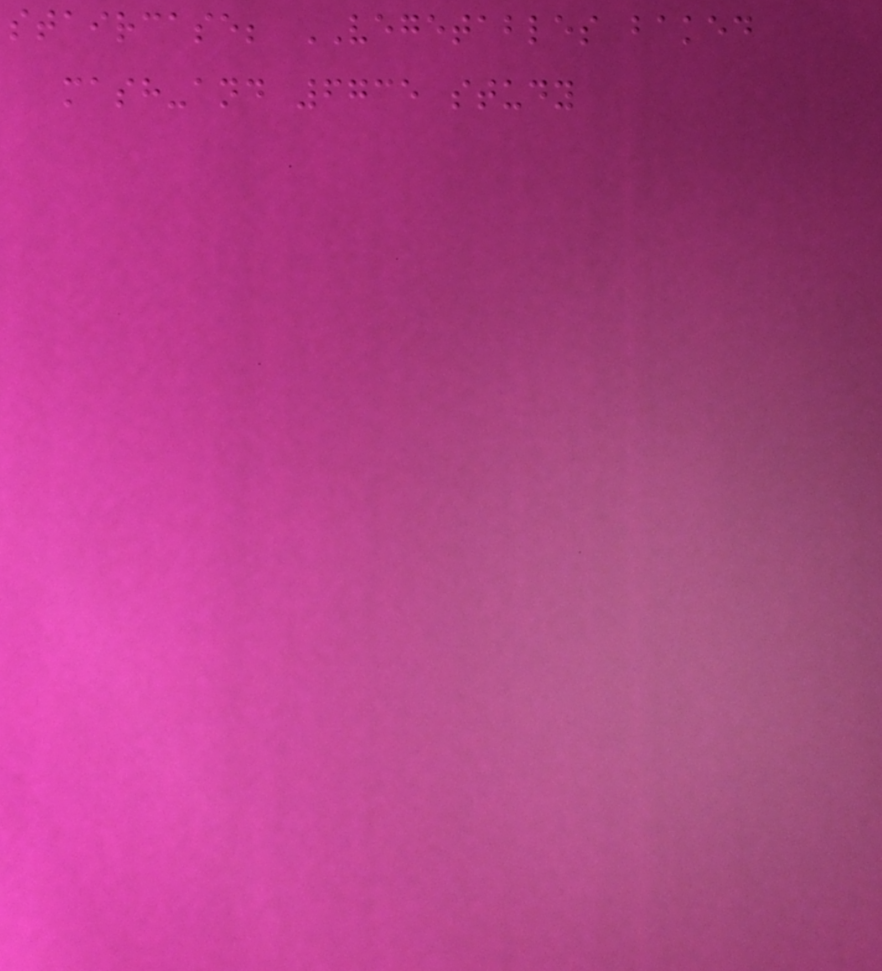staircase; VEGETABLES baked
mash-and 6735 study
